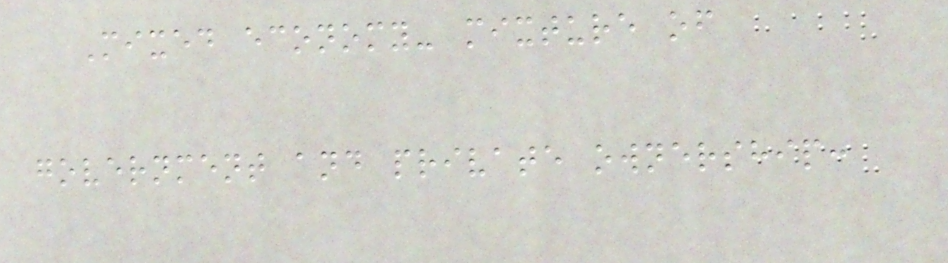Mixed economy- mixture of
government and private ownership:
